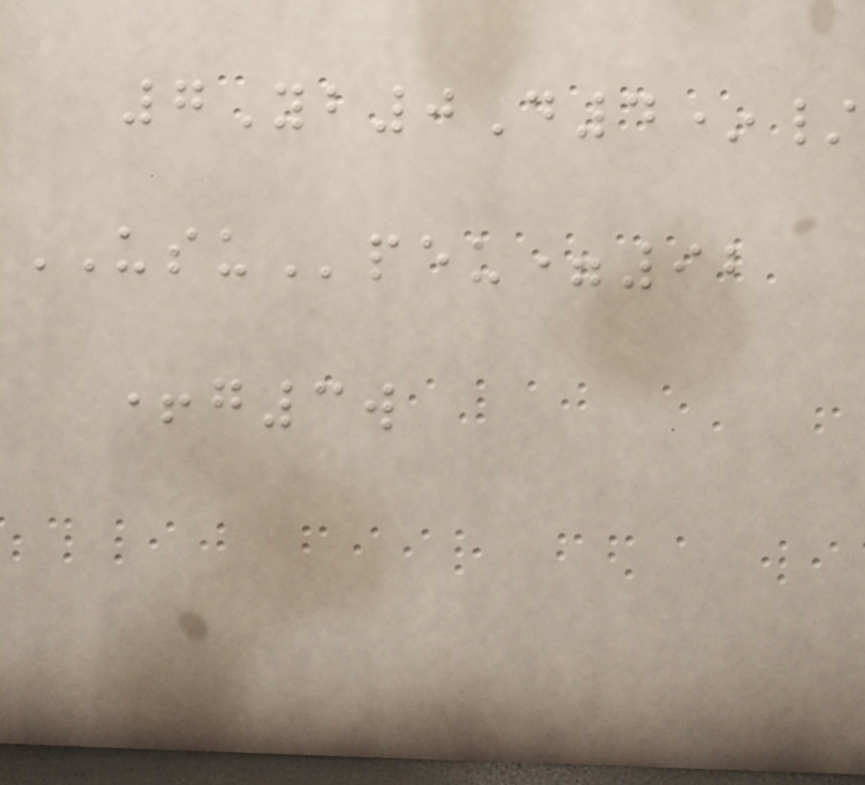7Yb0D4*/
USUpeu=92
+g3w
